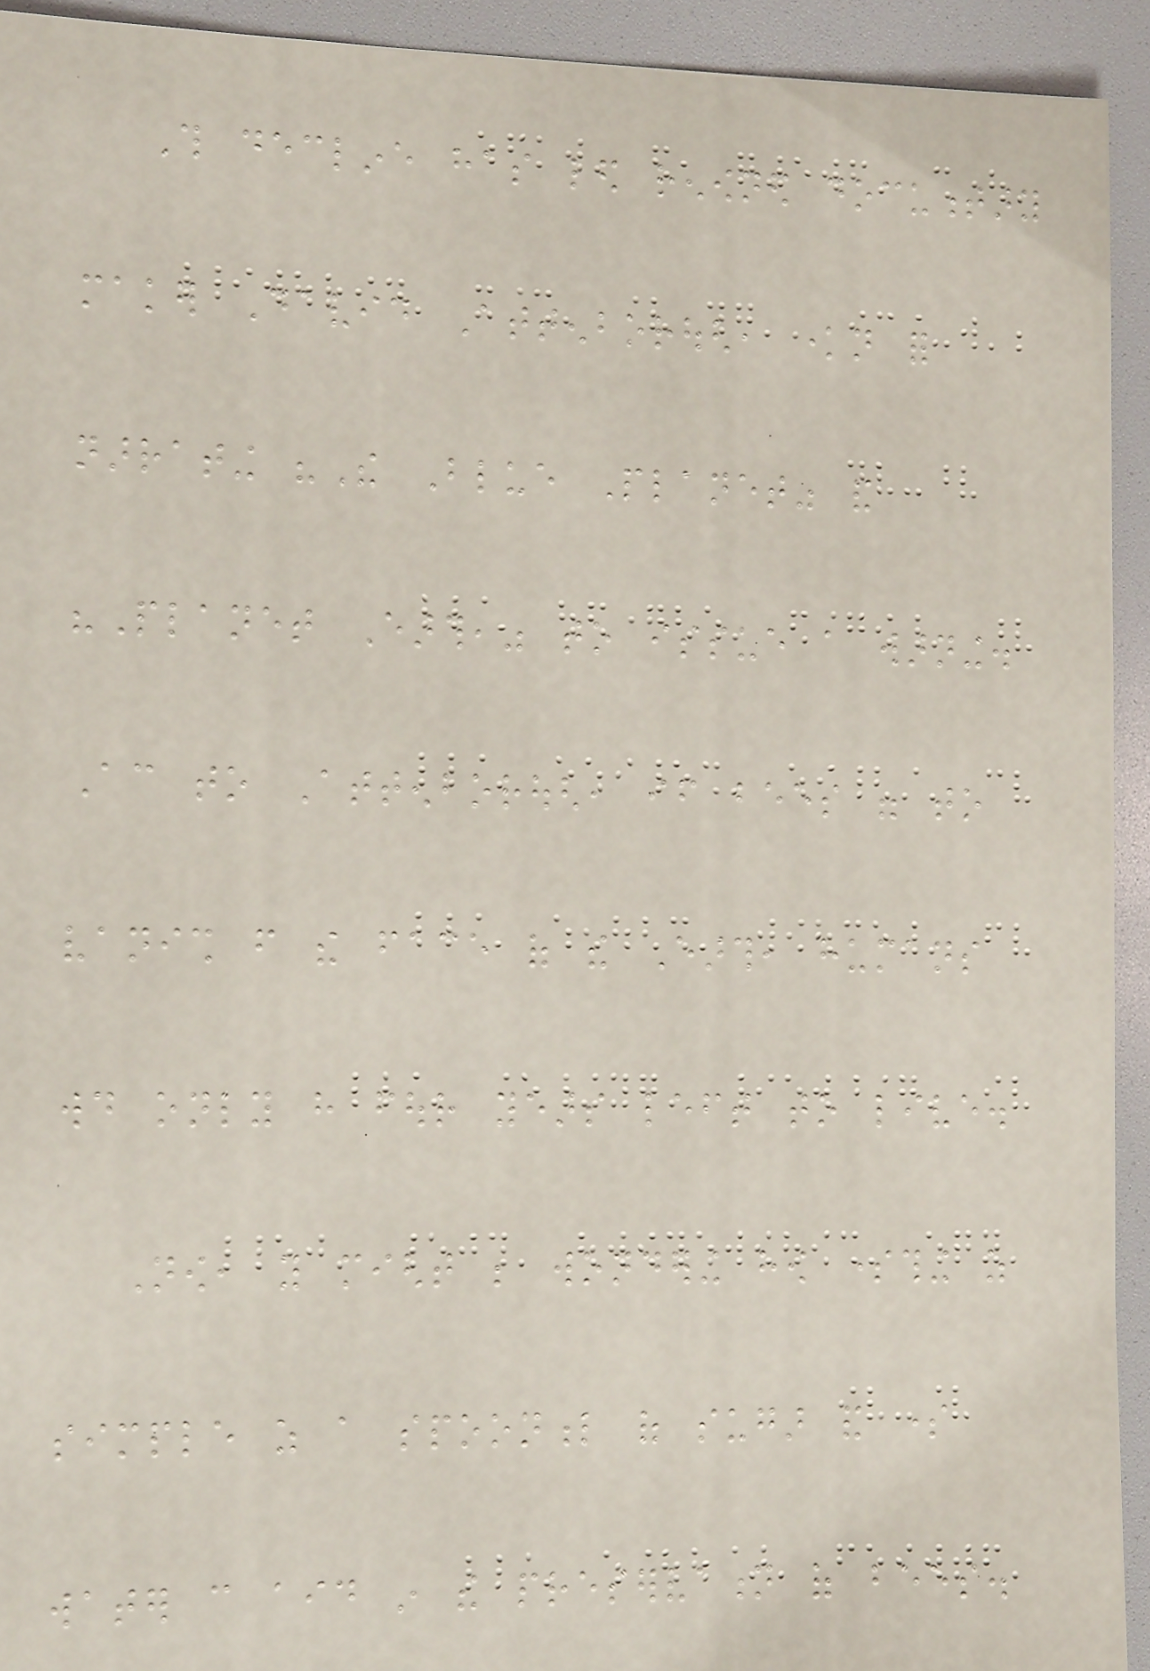This decline has led renowned documentary
maker David Attenborough, known for
narrating "The Blue Planet" and
"Planet Earth," to issue a warning.
According to Attenborough, if bees were to
vanish from the face of the Earth, humans
would only have four years left to live.
Now, you might be wondering how something as
simple as a spoonful of sugar and some
water can aid in the preservation of bees.
